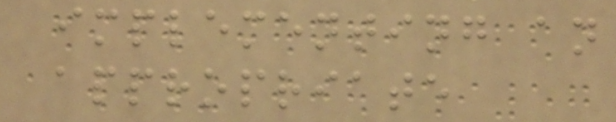implementing an
appropriate
